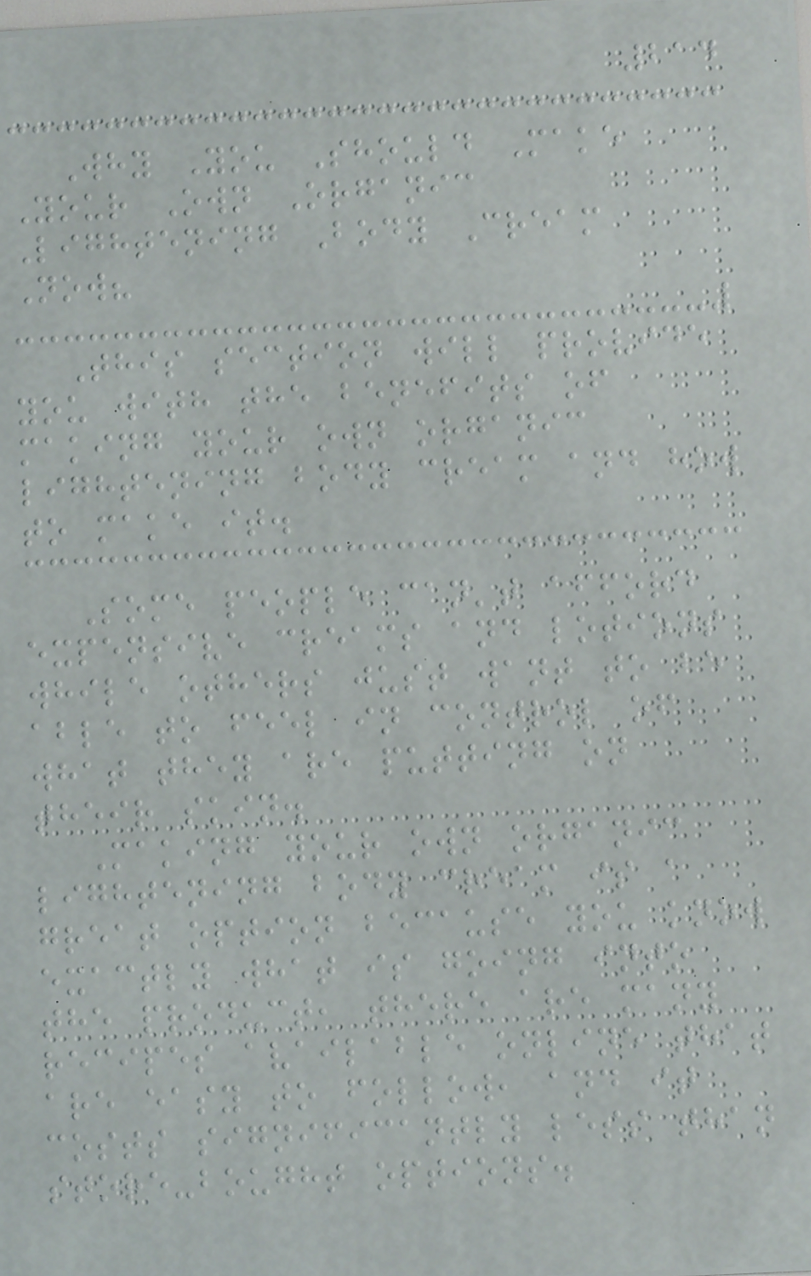214
Why You Should Make
Your Own Organic
Lightening Body Cream
Now?
This section will provide
you with the benefits of
making your own organic
lightening body cream and how
to make it.
Some people can't afford
expensive creams and lotions
while others just want to be
able to feel in control of
what they are putting on
their skin.
Making your own organic
lightening body cream is a
great option because you know
exactly what is going into
the product, there are many
recipes available online that
are easy to follow, and it
costs significantly less than
store-bought options.
